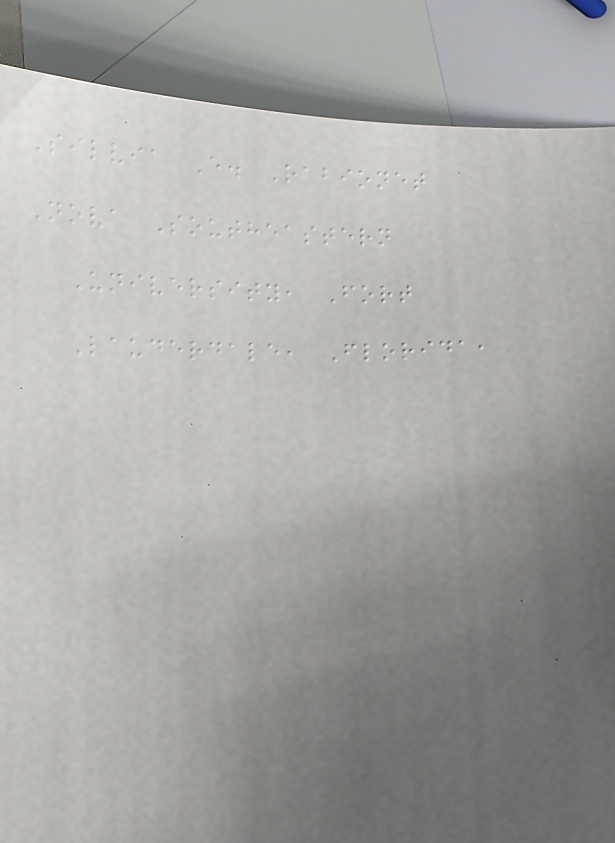Silvia E. Rabionet
Nova Southeastern
University, Fort
Lauderdale, Florida,
